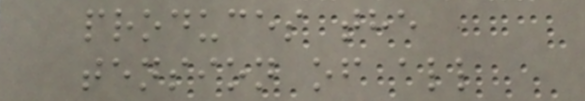produces the
tension of all
